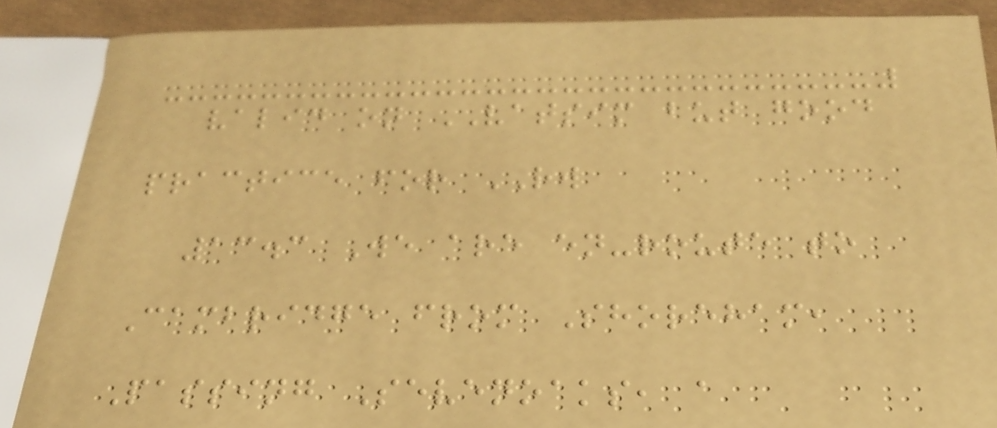valid on VATSIM but good
practice for RW
13.3 We are en-route to
Cambridge from Shoreham,
Passing Sevenoaks, a
